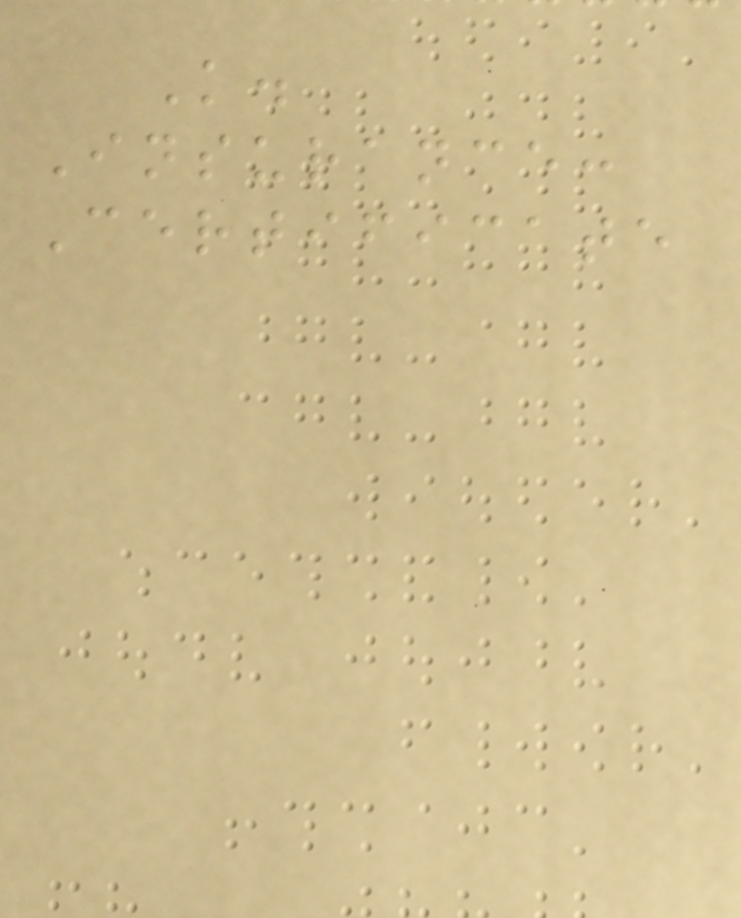K.
Insurance:
Certificate
